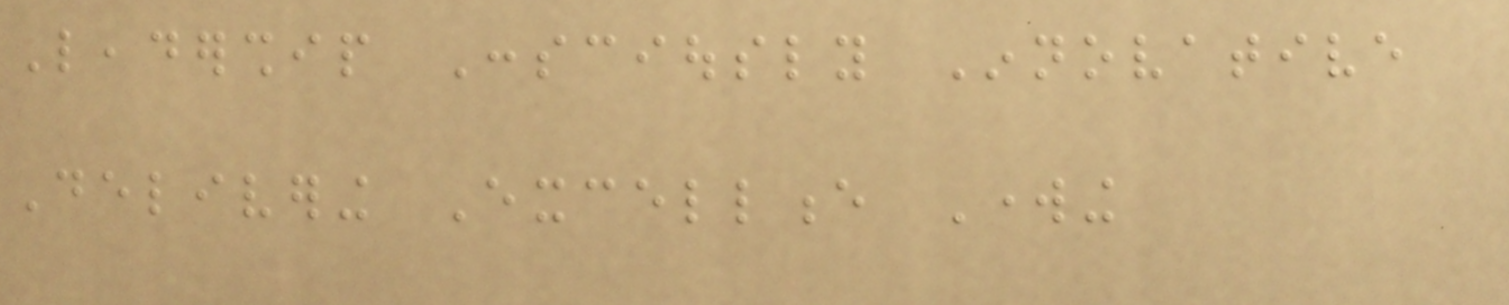Leadership Consciously Innovative
Delivering Excellence Working
